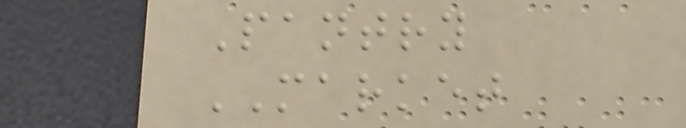Pantry
MARKET
